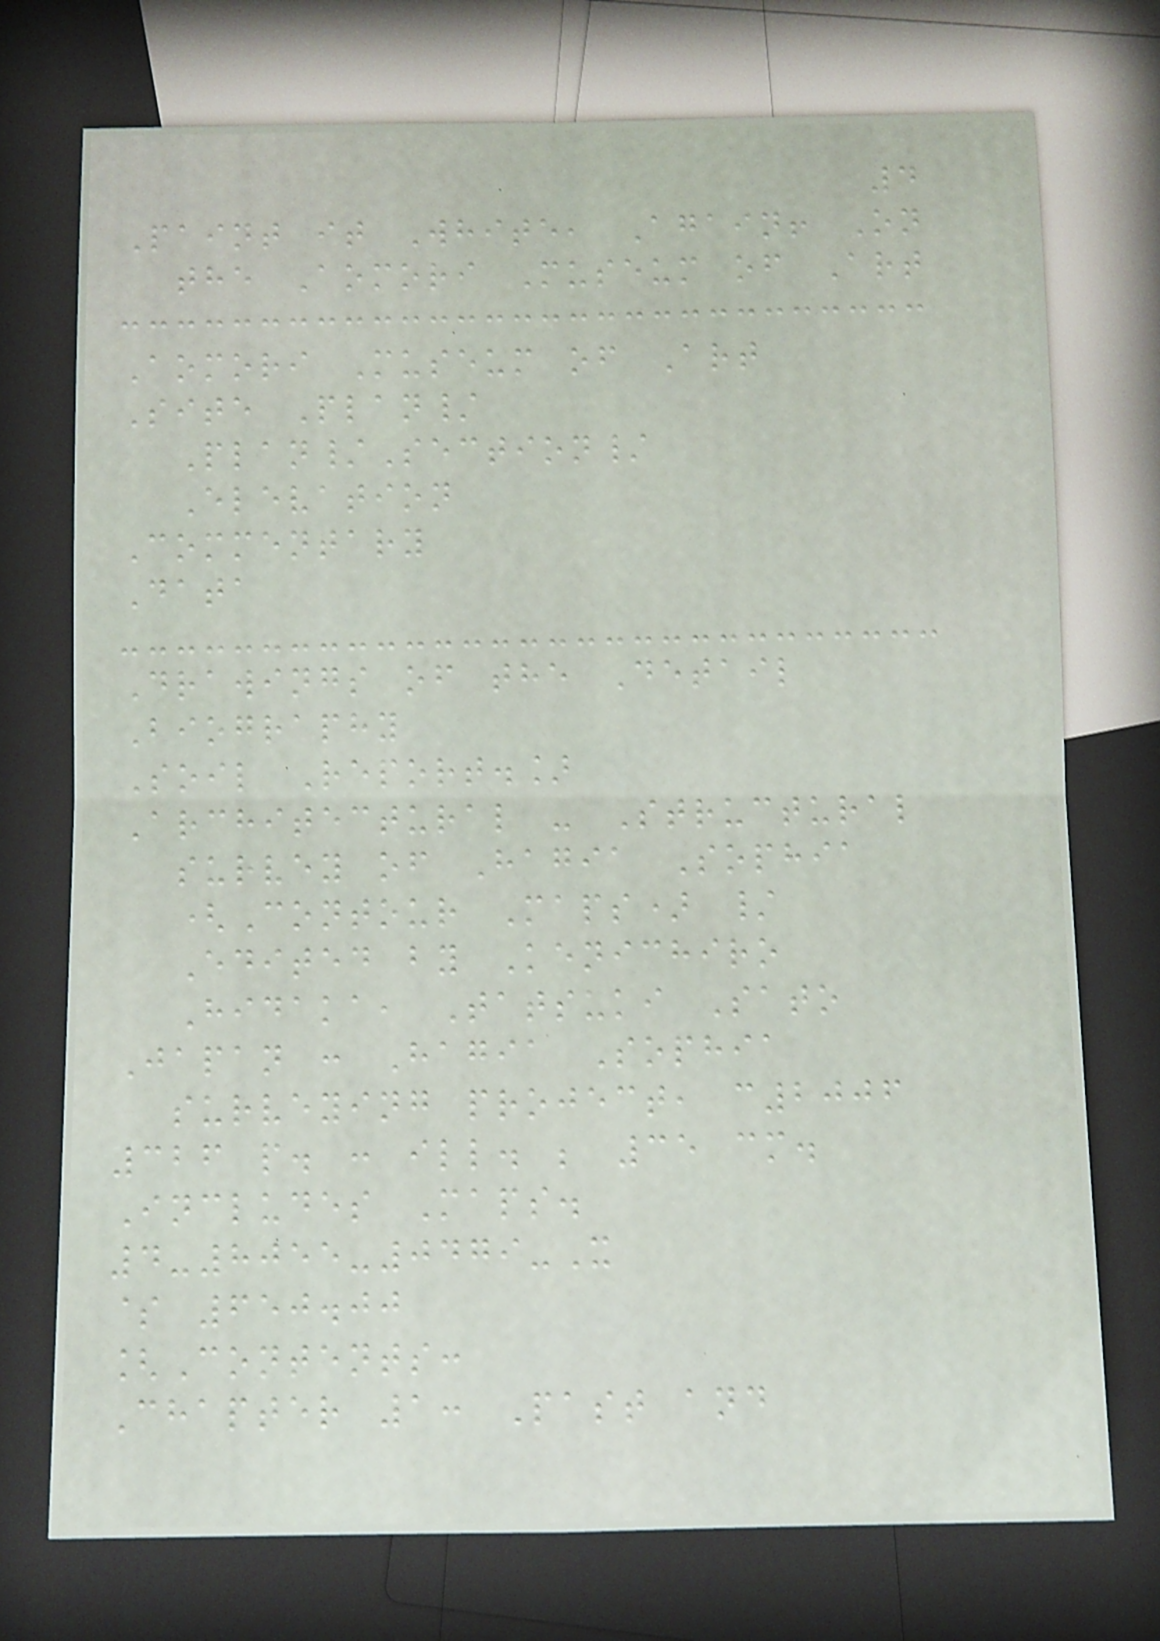4
Paint it White, Again! On
the Aomori Museum of Art
Aomori Museum of Art
Site Plan/
Plan/Section/
Elevation
Commentary
Data
Drawings of the Detail
Biography
Soil Report.]
Architectural - Structural
survey of Hagia Sophia
(Contour Maps) /
Edited by Kenichiro
Hidaka, Tatsuki Sato
Japan : Hagia Sophia
surveying project, c2006
326 p. : ill. ; 35 cm.
Includes Maps.
4-8055-0479-X
$ 650.00
[Contents:
Chapter 1: Past and
